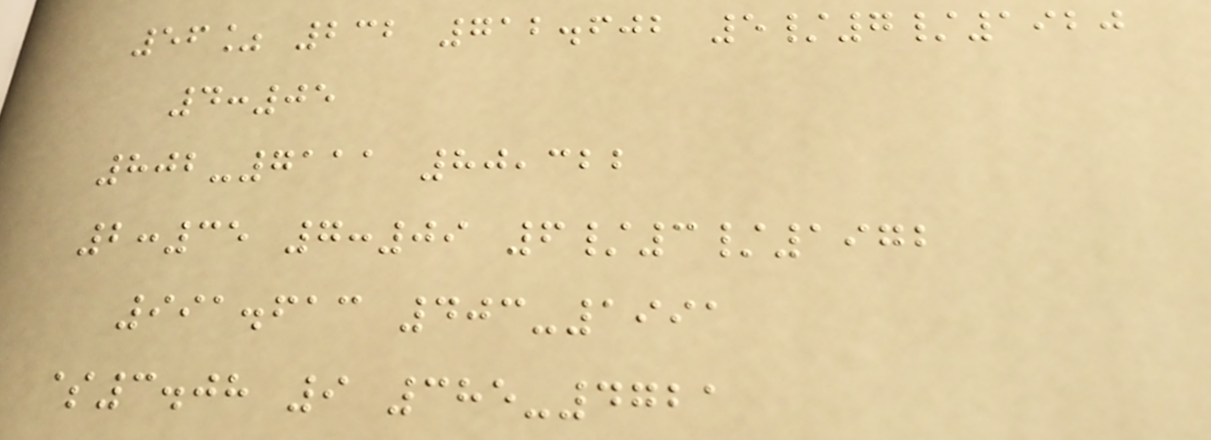56% 232 712.602 5/7/1920
4:05
802-7111 80,322
2:35 7:09 6/3/1972
991.613 403-1991
$3.08 9 385-4721
